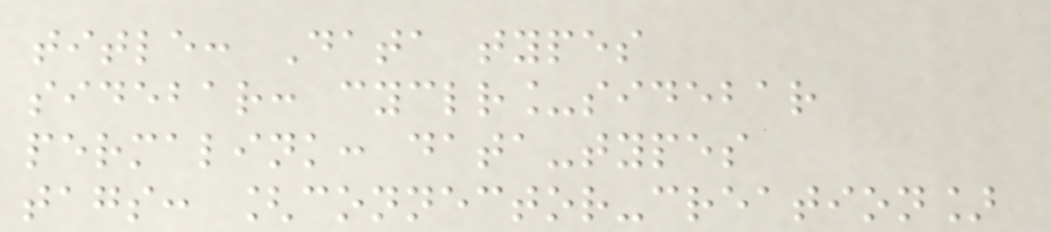title: Data types
sidebar: cyclr_sidebar
permalink: data-types
tags: [connector-creation]
